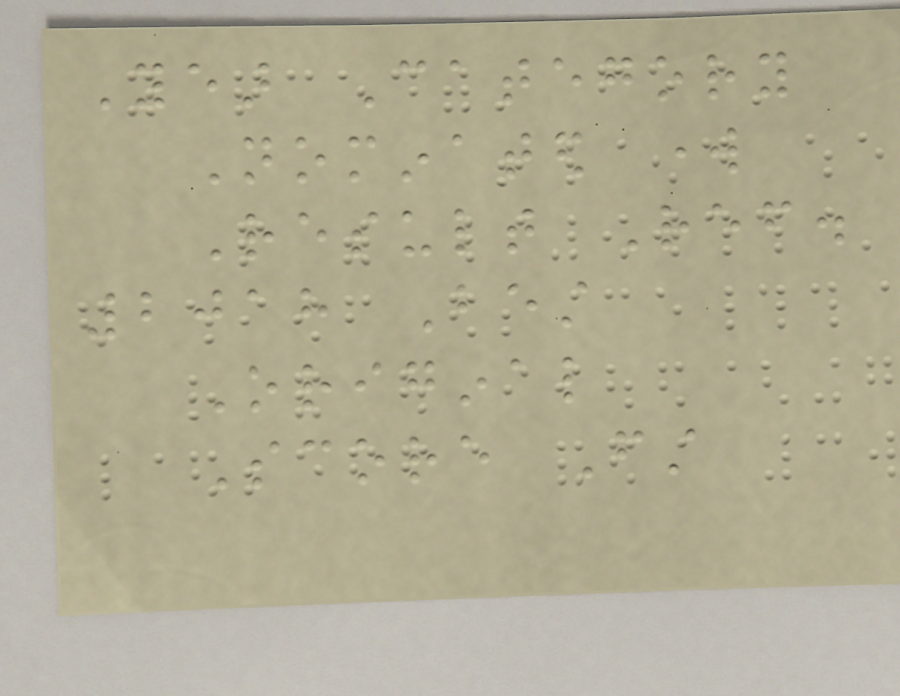Year Category
Nominated work
Result Ref.
2018 Best
Original
Score First
